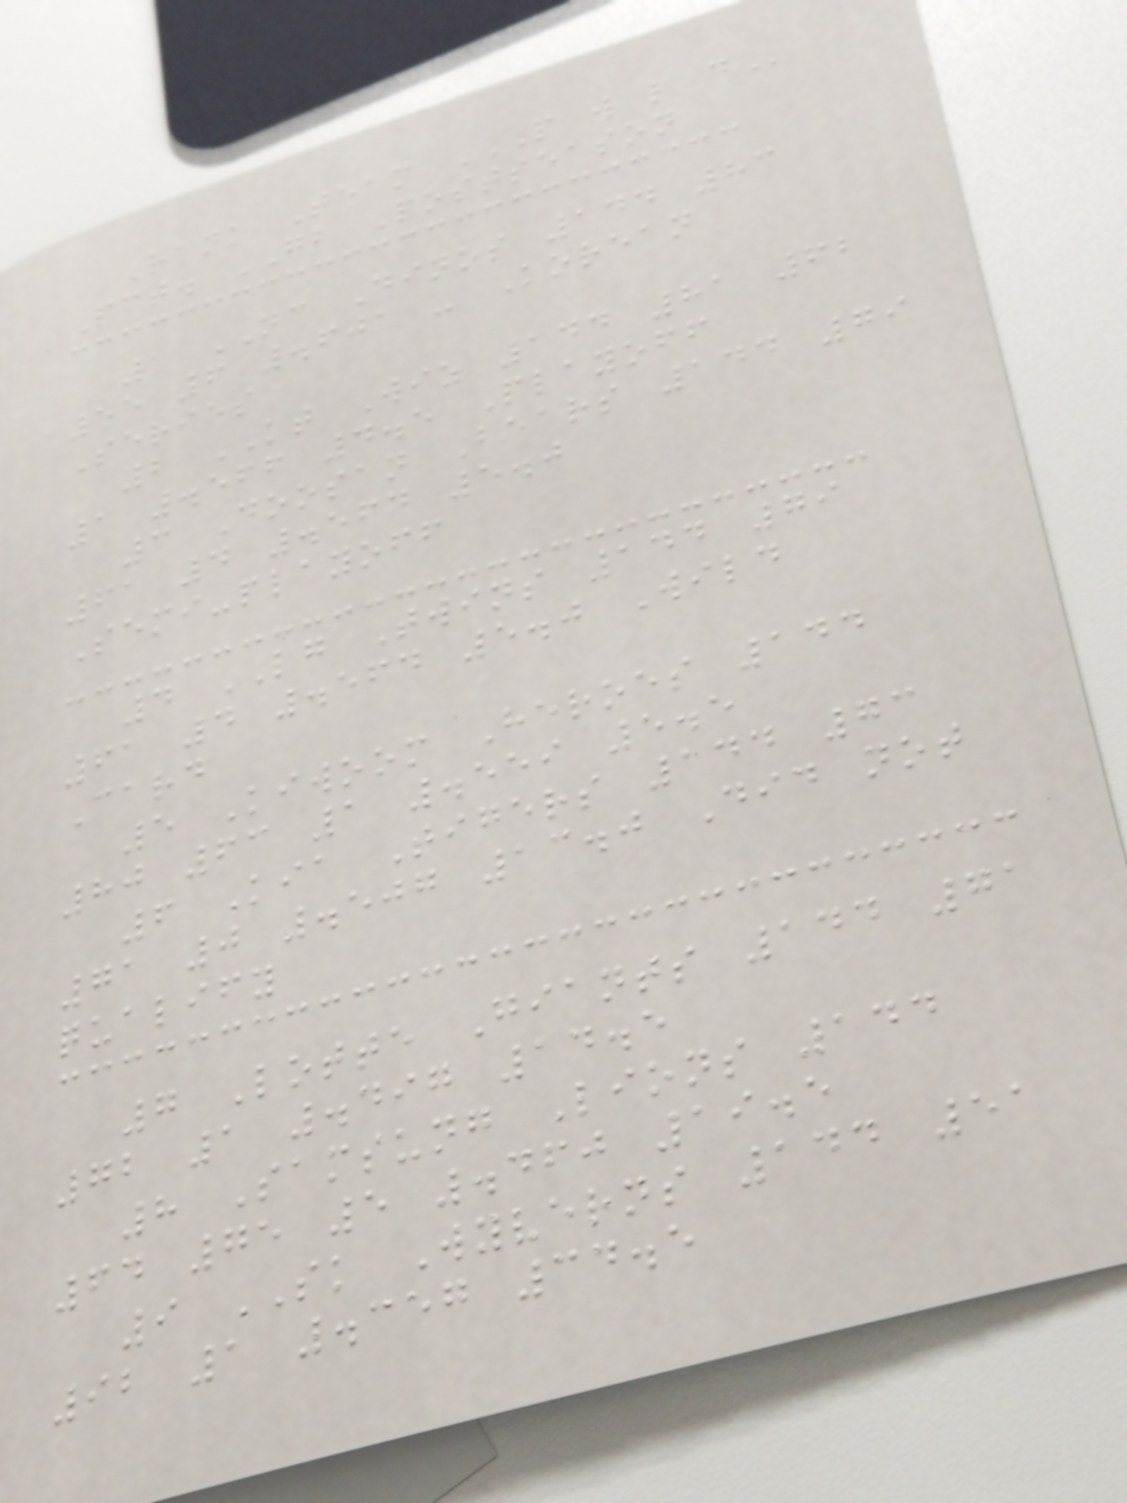Rank Team P W L D
Pct. GB Postseason
1 NC Dinos 144 83
55 6 .601 - Korean
Series
2 KT Wiz 144 81 62
1 .566 4.5 Playoff
3 Doosan Bears 144 79
61 4 .564 5.0
Semi-playoff
4 LG Twins 144 79
61 4 .564 5.0 Wild
Card
5 Kiwoom Heroes 144
80 63 1 .559 5.5
6 Kia Tigers 144 73
71 0 .507 13.0 Did not
qualify
7 Lotte Giants 144 71
72 1 .497 14.5
8 Samsung Lions 144
64 75 5 .460 19.5
9 SK Wyverns 144 51
92 1 .357 34.5
